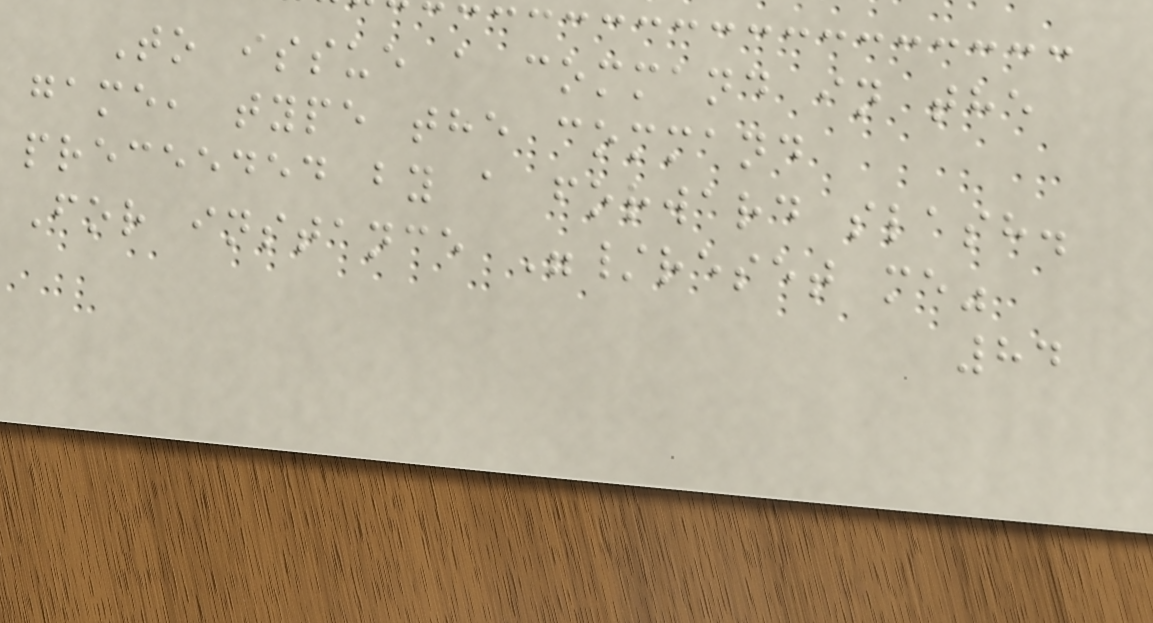To issue a command in the
game, type the command
preceeded by a forward slash.
For instance "/reset me"
84
